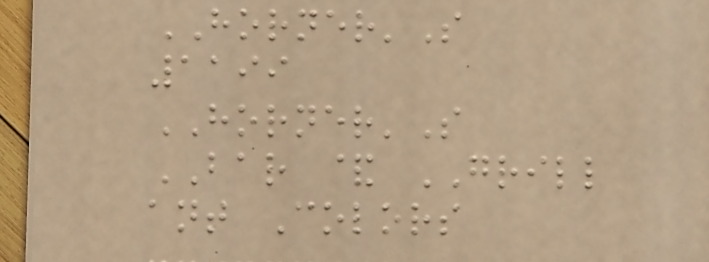HORNER'S
1199
HORNER'S
BAR & GRILL
ant Colors
